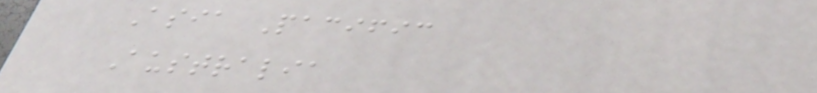Asia Pacific
Australia
